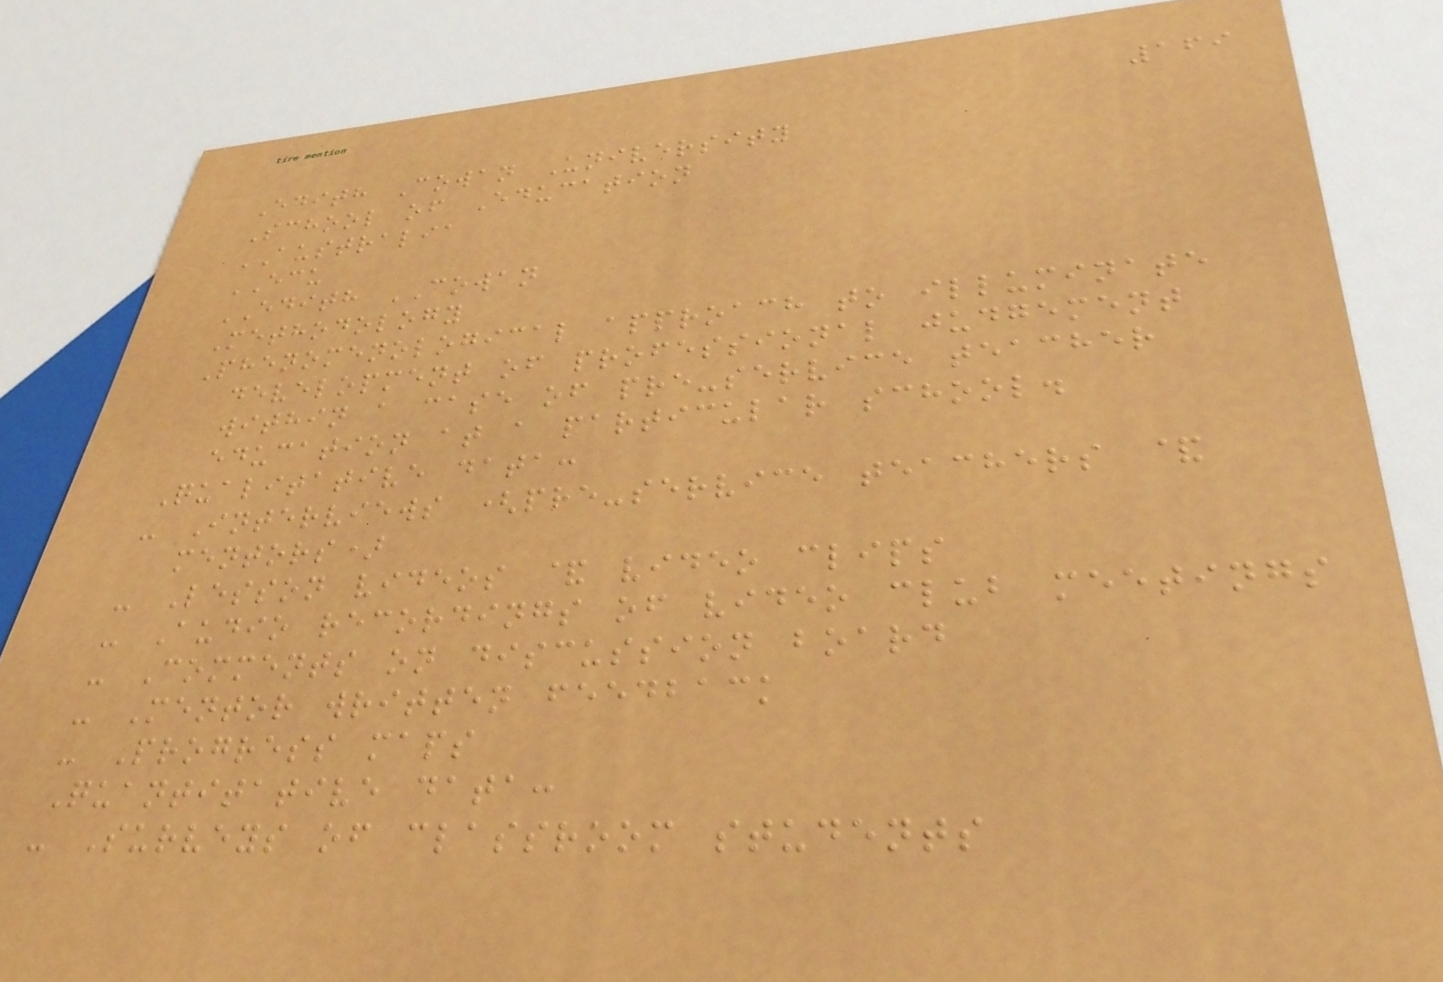169
Edith Cowan University
School of Education
AUSTRALIA
ECU
EDITH COWAN
Methodology
Phenomenological approach to illuminate
development of professional judgement
within a case of pre-service teacher
education at a particular school.
Qualitative data:
- Interviews (pre-service teachers &
mentors)
- Lesson videos & video clips
- Audio recordings of video club meetings
- Comments on discussion board
- Mentor written feedback
- Progress maps
Quantitative data:
- Surveys of classroom students
